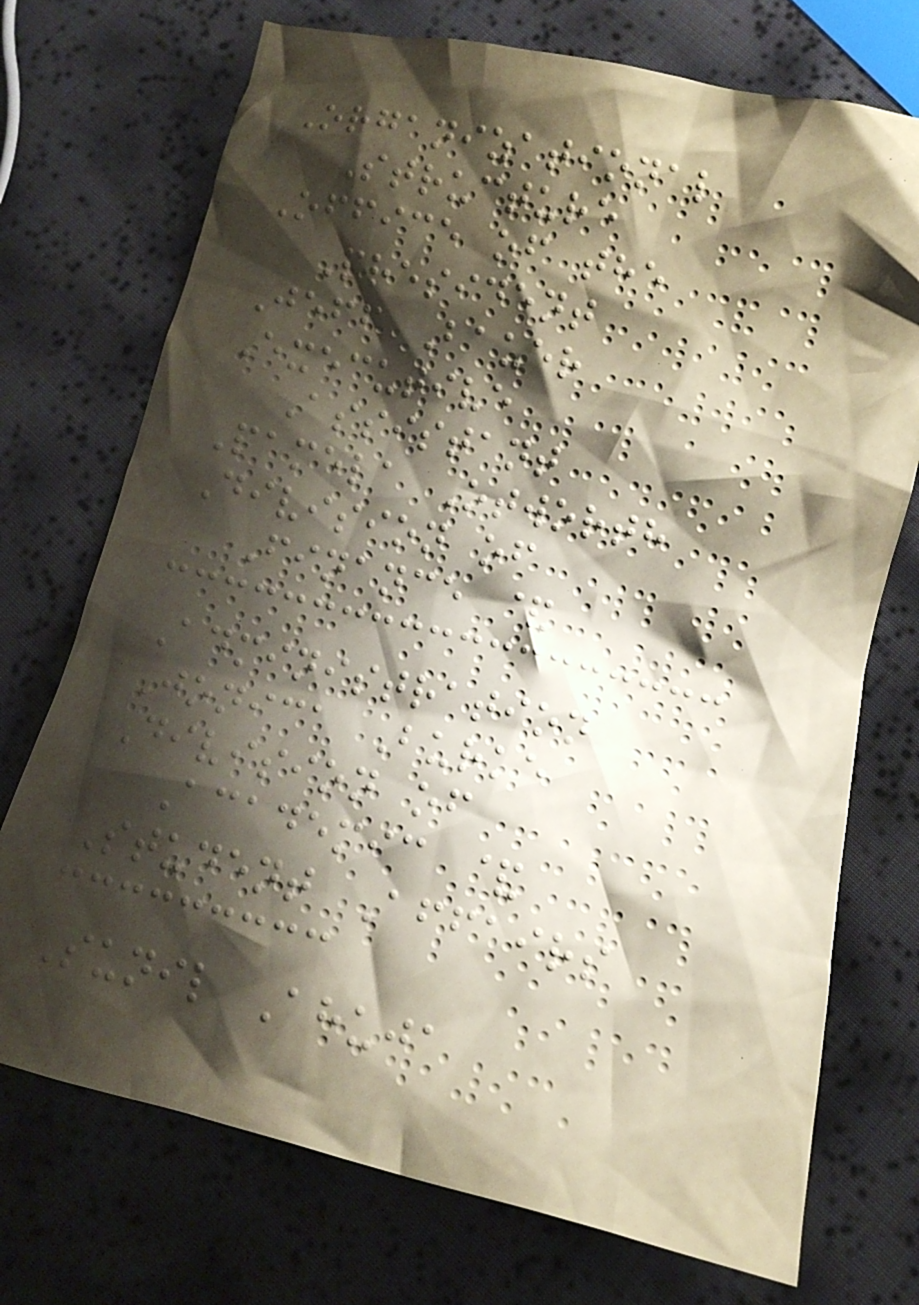Organizational
Structure
Office of the
President
Jeff Bauer
Executive
Assistant
Pamela Otworth
Division of
Finance &
Administration
Jonica Burke
Division of
Academic &
Student Affairs
Sunil Ahuja
